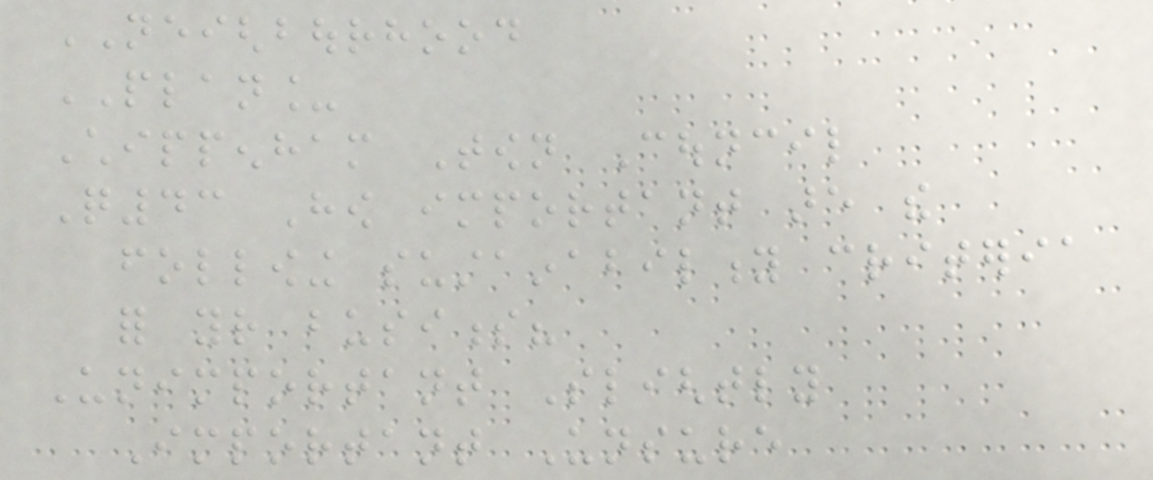NEIGHBOURHOOD
PLAN_
Chippenham Town Council
Q43 How important are the
following sustainability criteria
for your business?
Unimportant Slightly
Important Unsure
